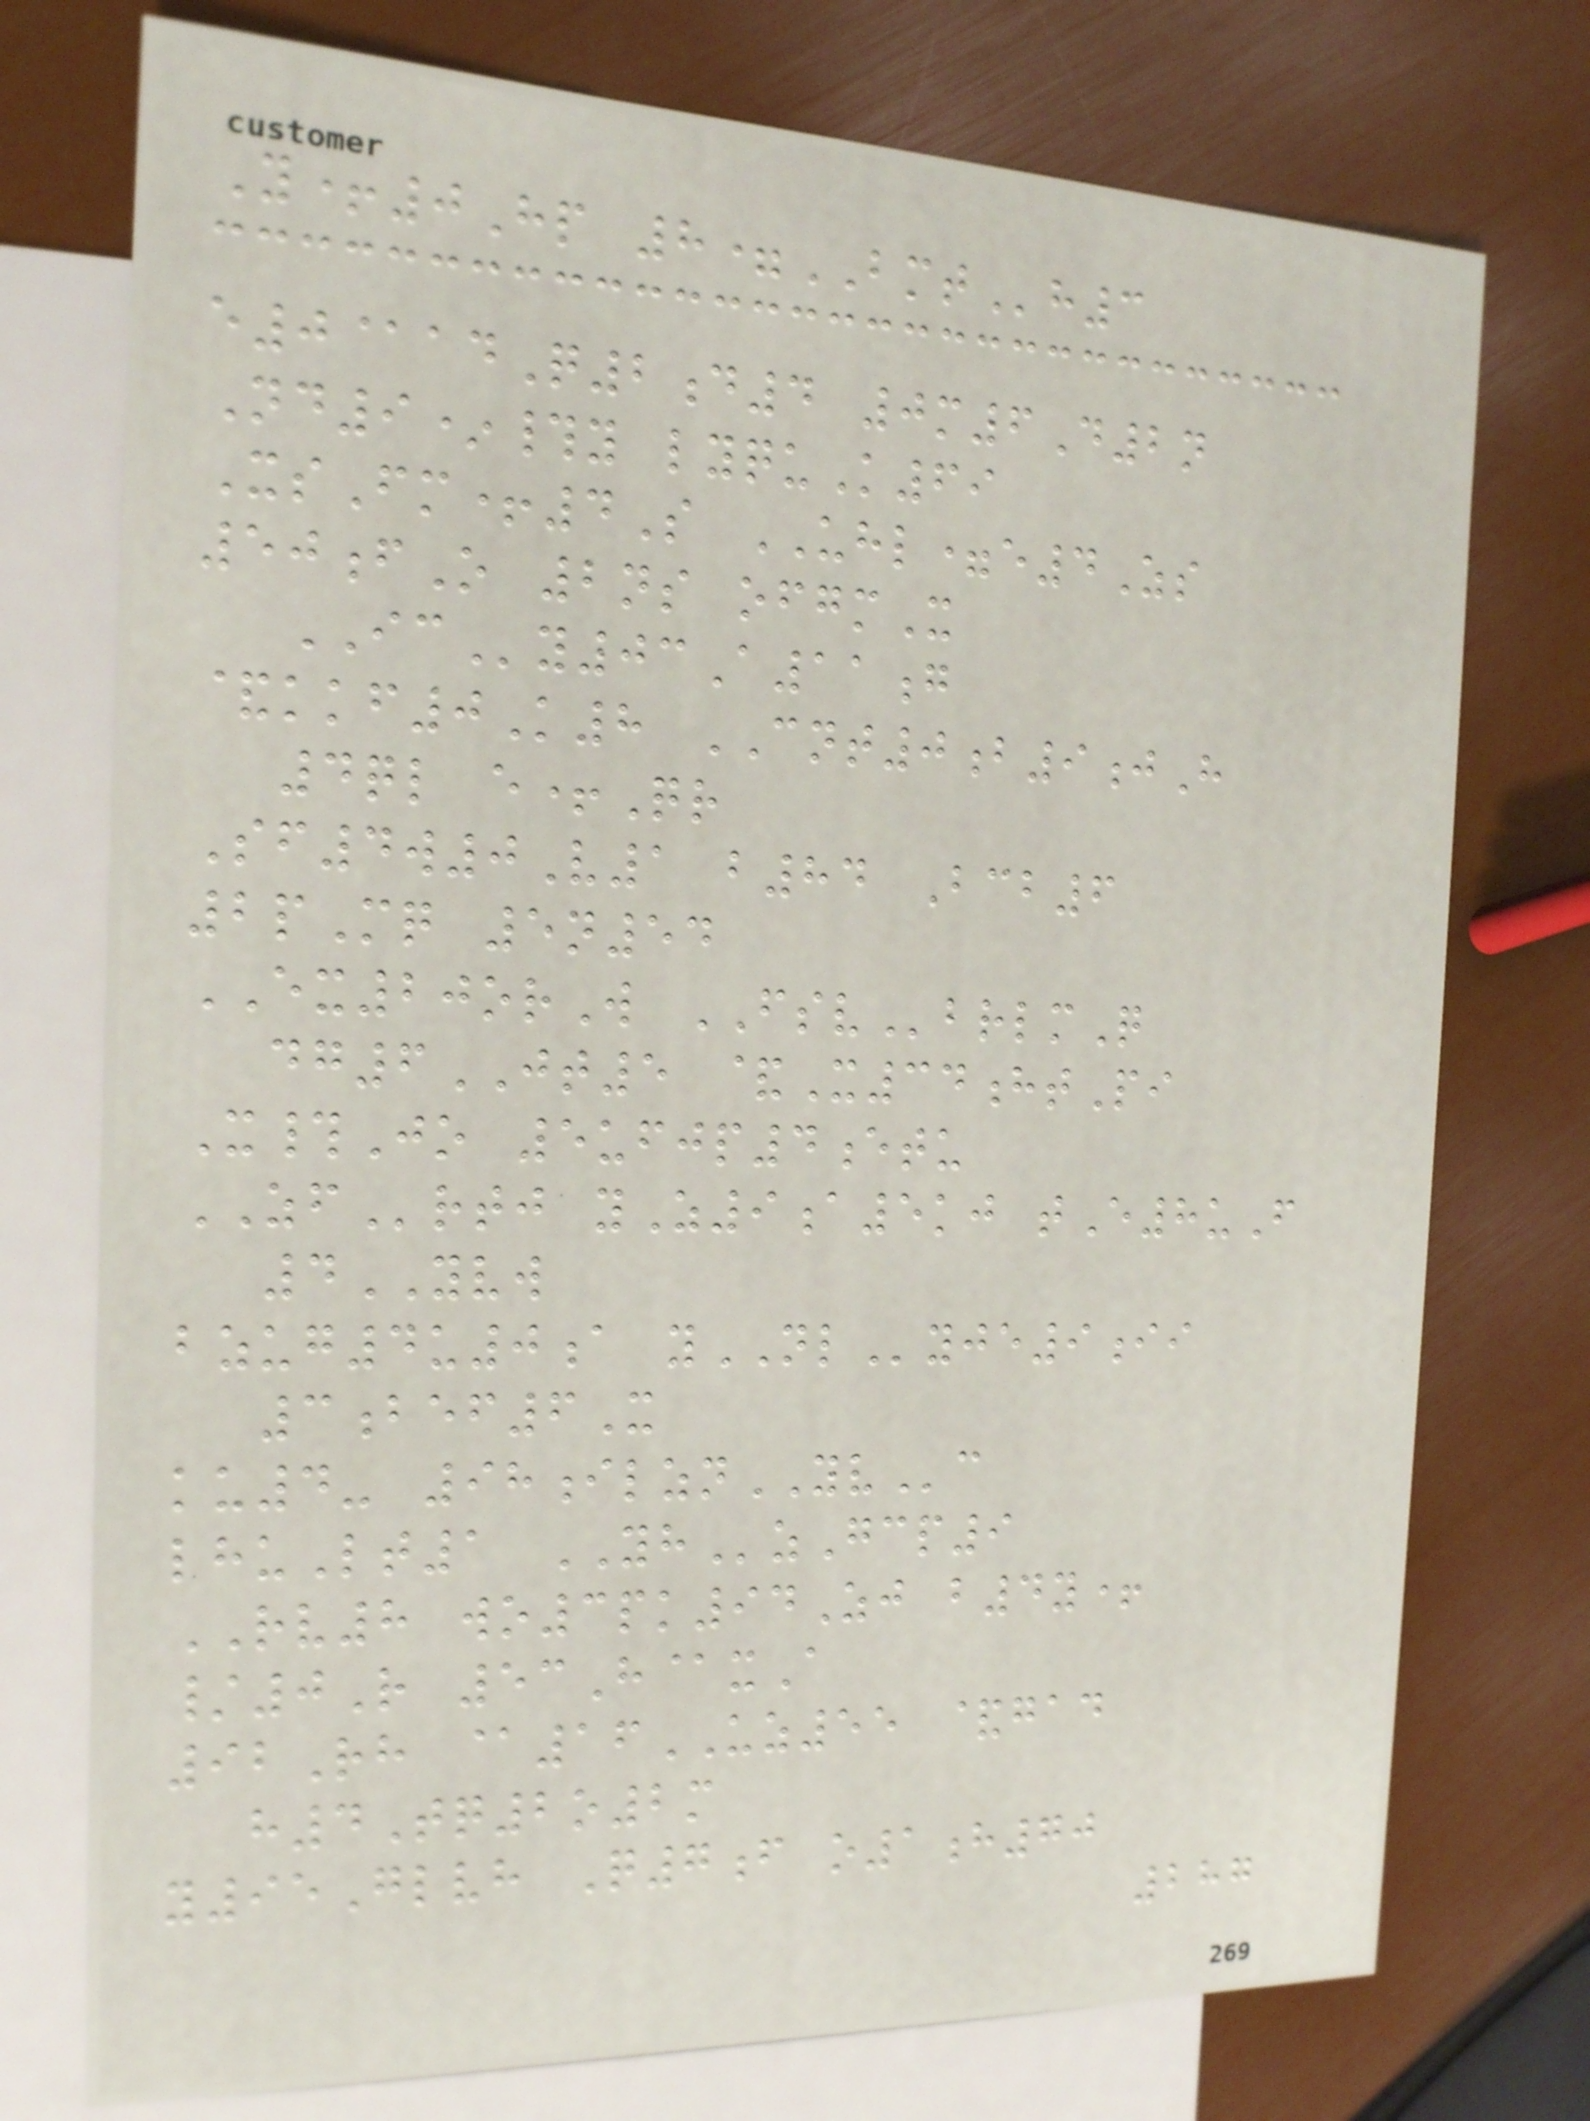Y+0Hp 8=BMTh3
e0@adQ2d4 0m6D2n
Nd9*#y lyquK69
XsFm+4S UHL=e4Zs
50fO 2ns ofgmX
ICy03A11g
&kkf0K8 CNT0b9jH
4ql e+Qr
Sf4w0V1 b84 Bcb6
2pMq 5n54
EX20orW FSVbrlmQ
dg6JT5 &X34htPi
X#Jo 5ufjp4etu
ZFrtj yZ9a5kj tE8uF
4YVW
bzug4u0a yNLyje9ii
3bef6X
ku4- 98ilznYVc
lhuLt1 YHzGcp9
RV8 wo3pk94Zj b4y+
/0R 53H@xA
92Rh @16UZ55 &gad
h4Tq2o2m
y95Glvh Q7f o1h70
287
